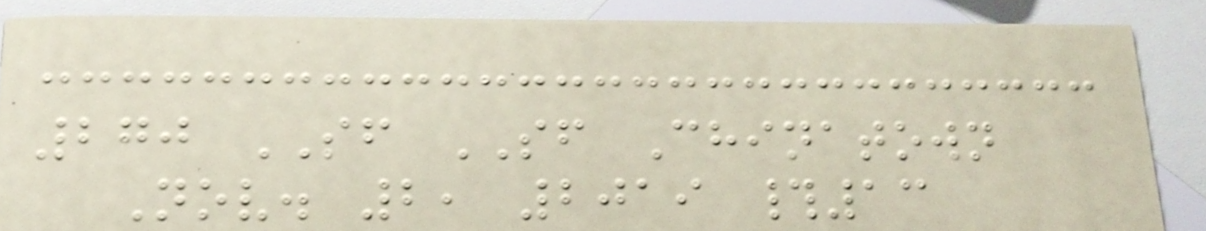270 SF SF Chinatown
Nov. 2, 2019 #13
